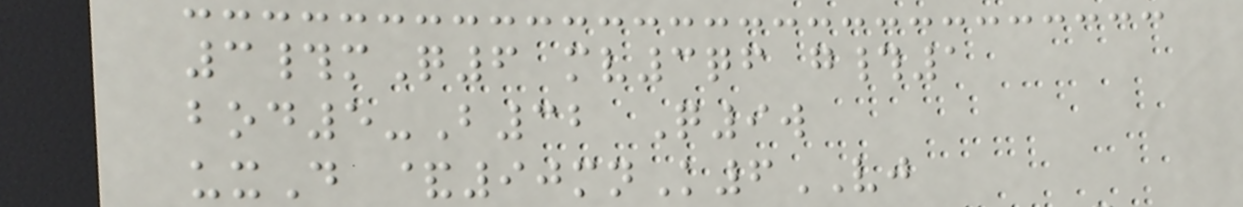3#mQ6 mv3qf g#1
bod5-B32 Q9w
uxD &90mnK6VJ
